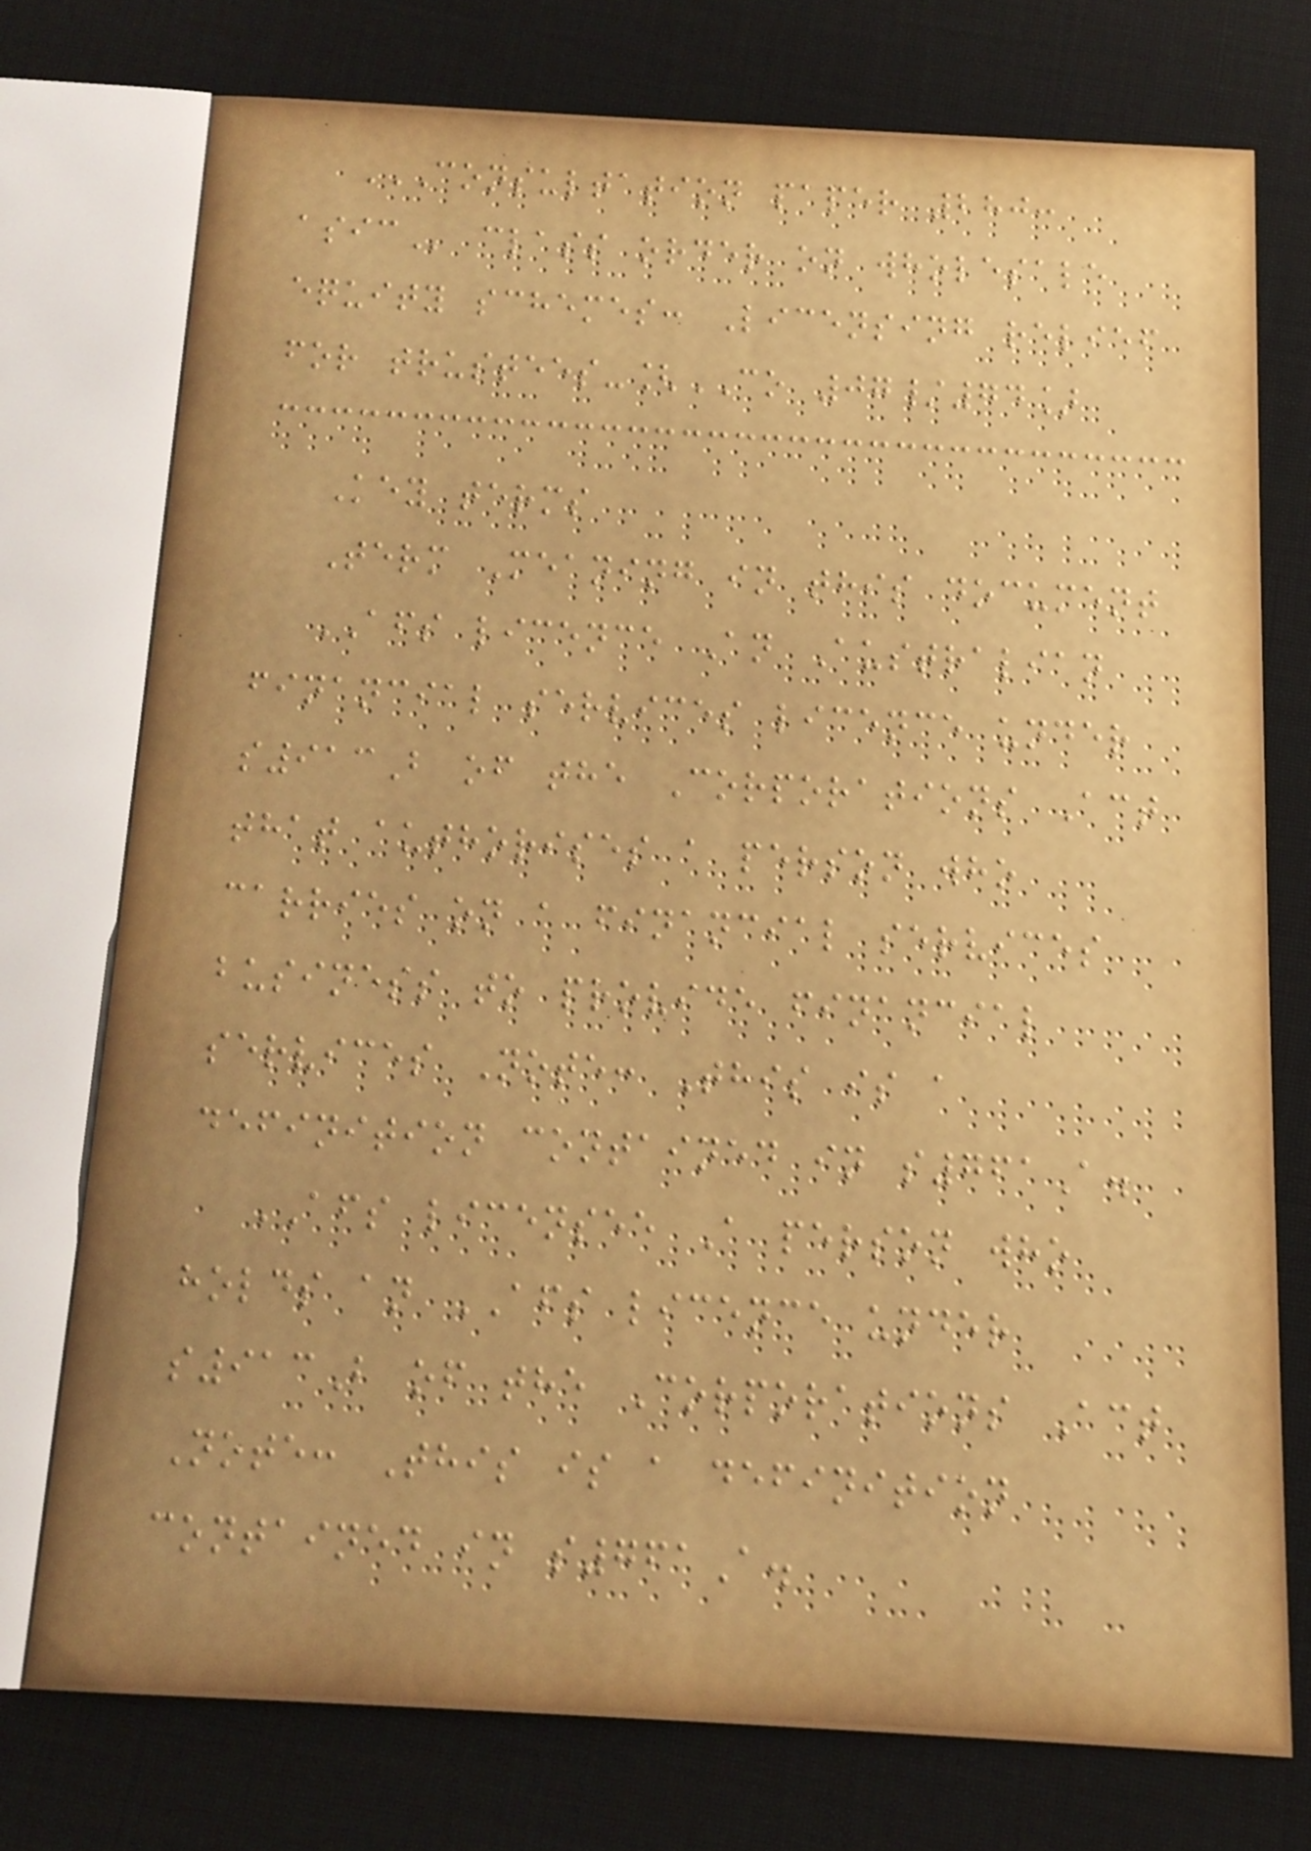CONSULTATION PAPER 280:
ASIC class order on wholesale
equity schemes: Licensing relief
for trustees-[CO 07/74]
Key terms
Term Meaning in this document
AFS licence An Australian
financial services licence under
s913B of the Corporations Act
that authorises a person who
carries on a financial services
business to provide financial
services Note: This is a
definition contained in s761A.
AFS licensee A person who
holds an AFS licence under
s913B of the Corporations Act
Note: This is a definition
contained in s761A.
